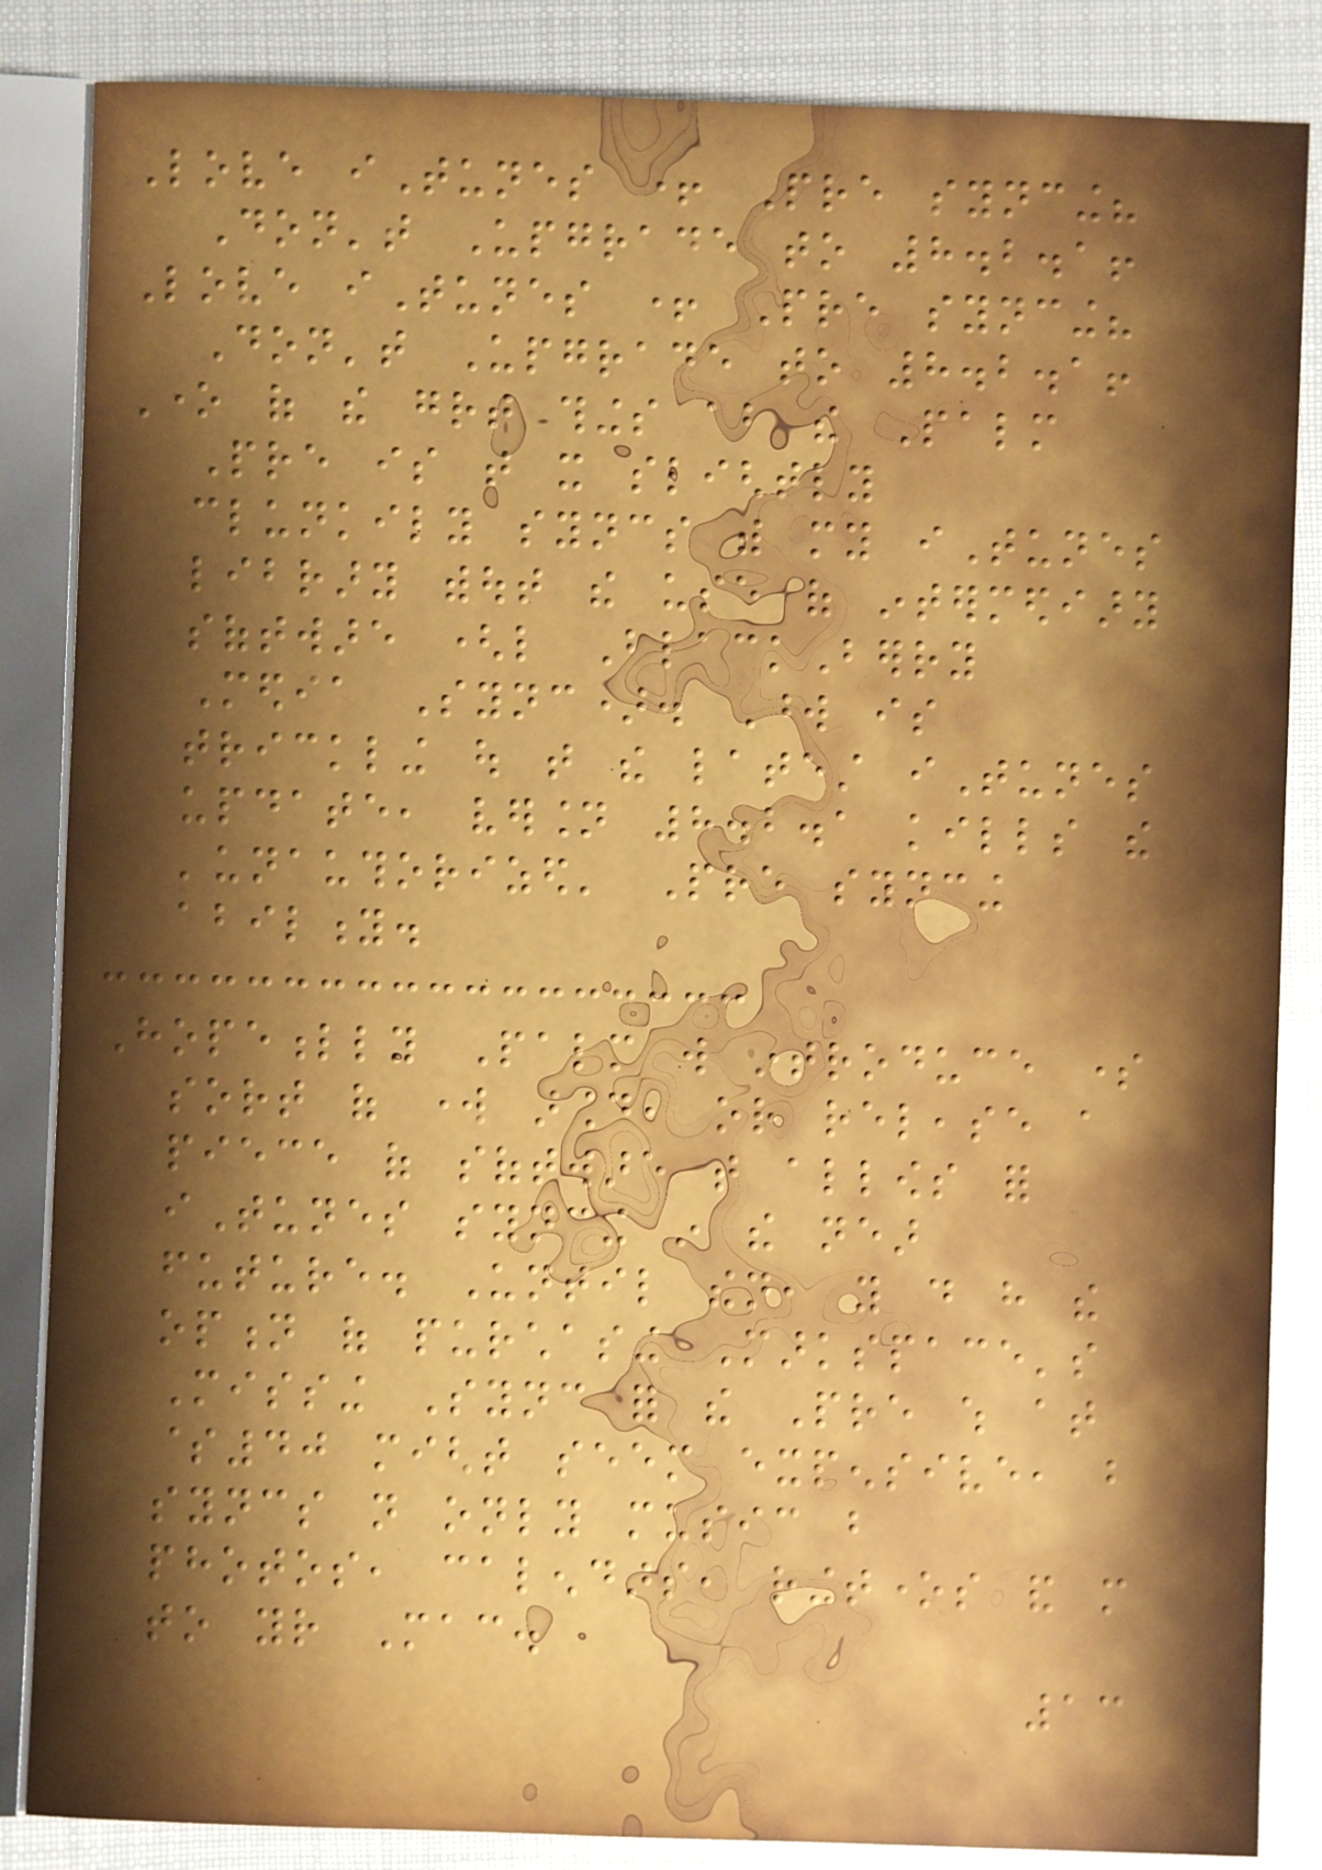Love iTunes + Pre syncing?
Don't Upgrade to 8.2.1!
Love iTunes + Pre syncing?
Don't Upgrade to 8.2.1!
One of the great things about the Palm
Pre is that it slightly
clunkily syncs with my iTunes
library without the use of intermediary
software (like BlackBerry
Media Sync). Word is
trickling out that the latest iTunes
update, version 8.2.1 kills the
'unauthorized' Pre syncing
ability.
Hopefully Palm will introduce some
sort of work around, or release a
piece of software that allows for
iTunes syncing in the near
future. Until then, you do have the
option of purchasing Markspace's
Missing Sync for the Pre which at
$40 might seem expensive, but
syncs not only music but
photos, calendars, ringtones and more
to your Mac.
13
